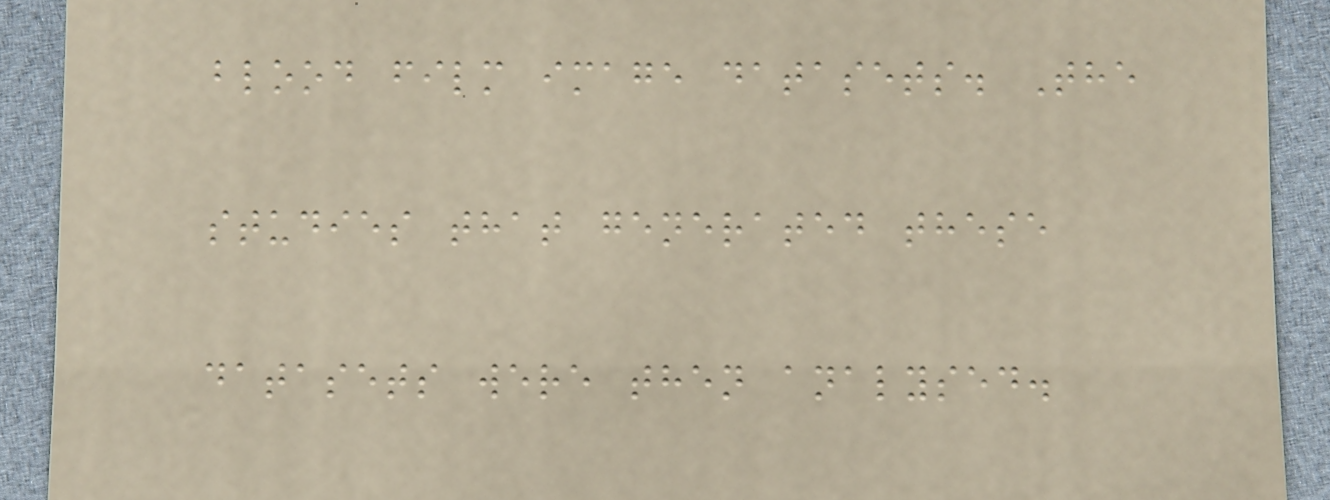blood film image datasets. The
studies that generated these
datasets were then analysed.
